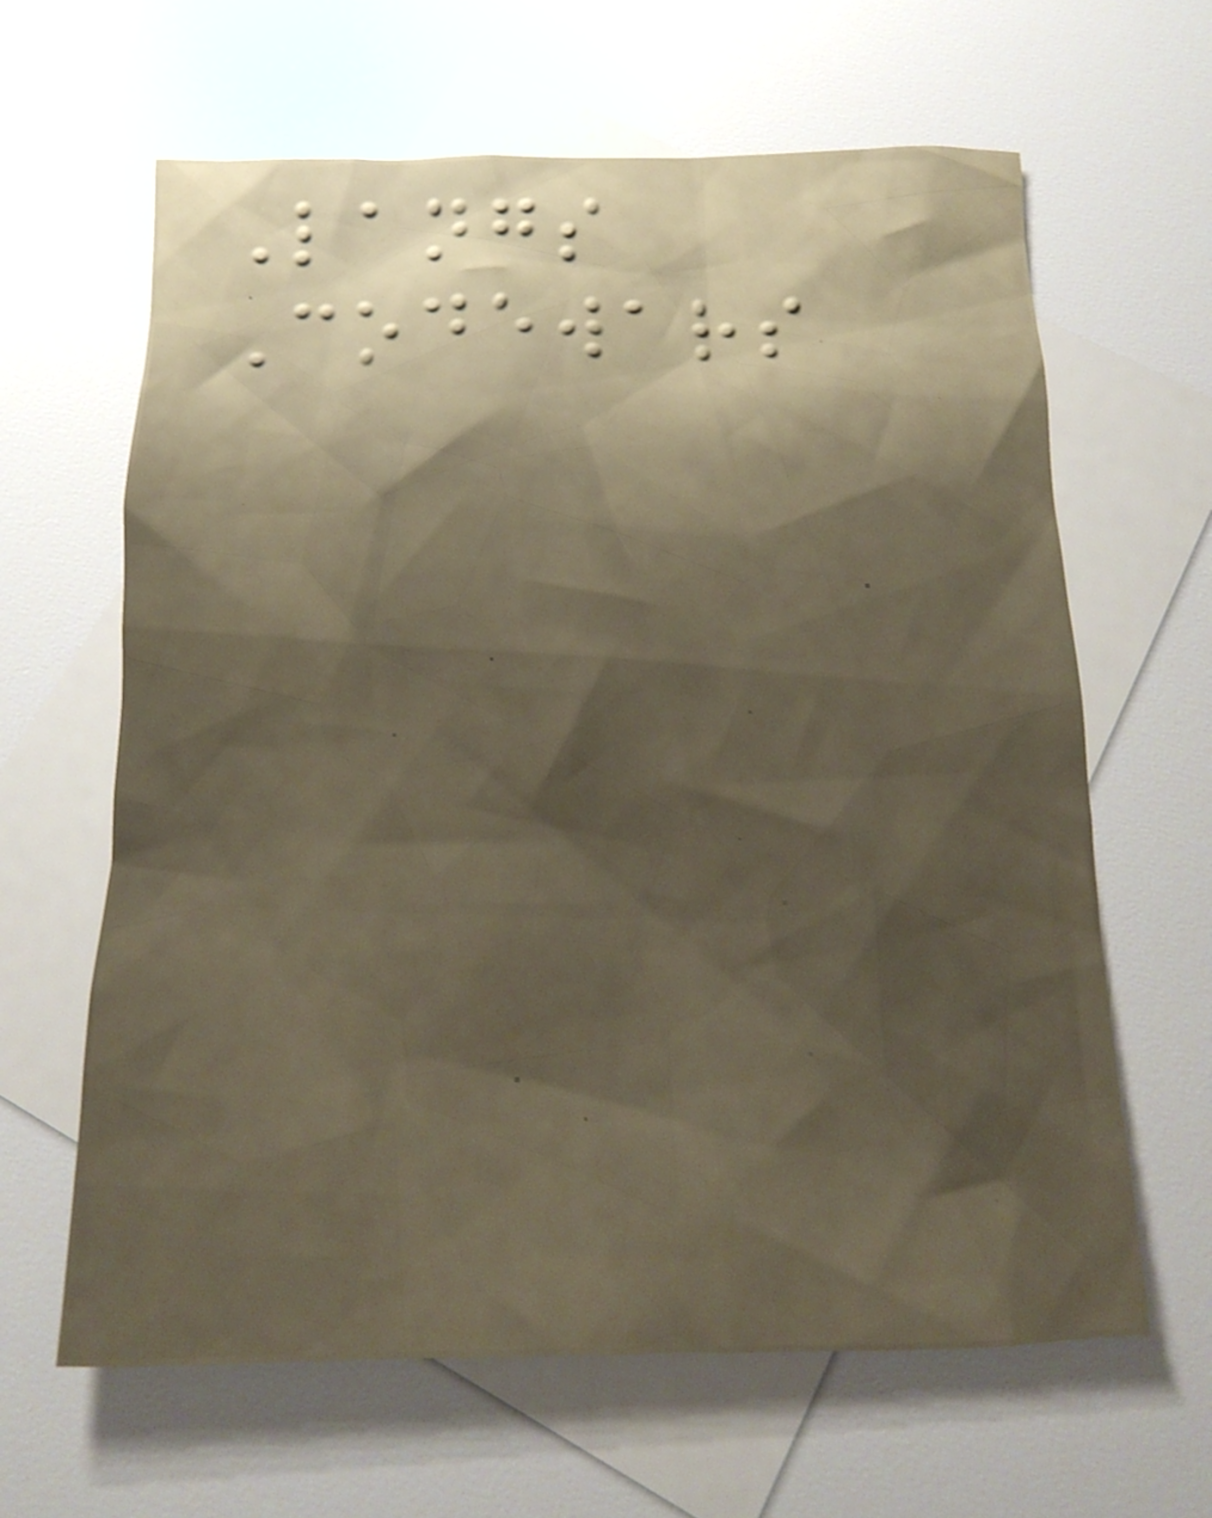Langs
Codewars
